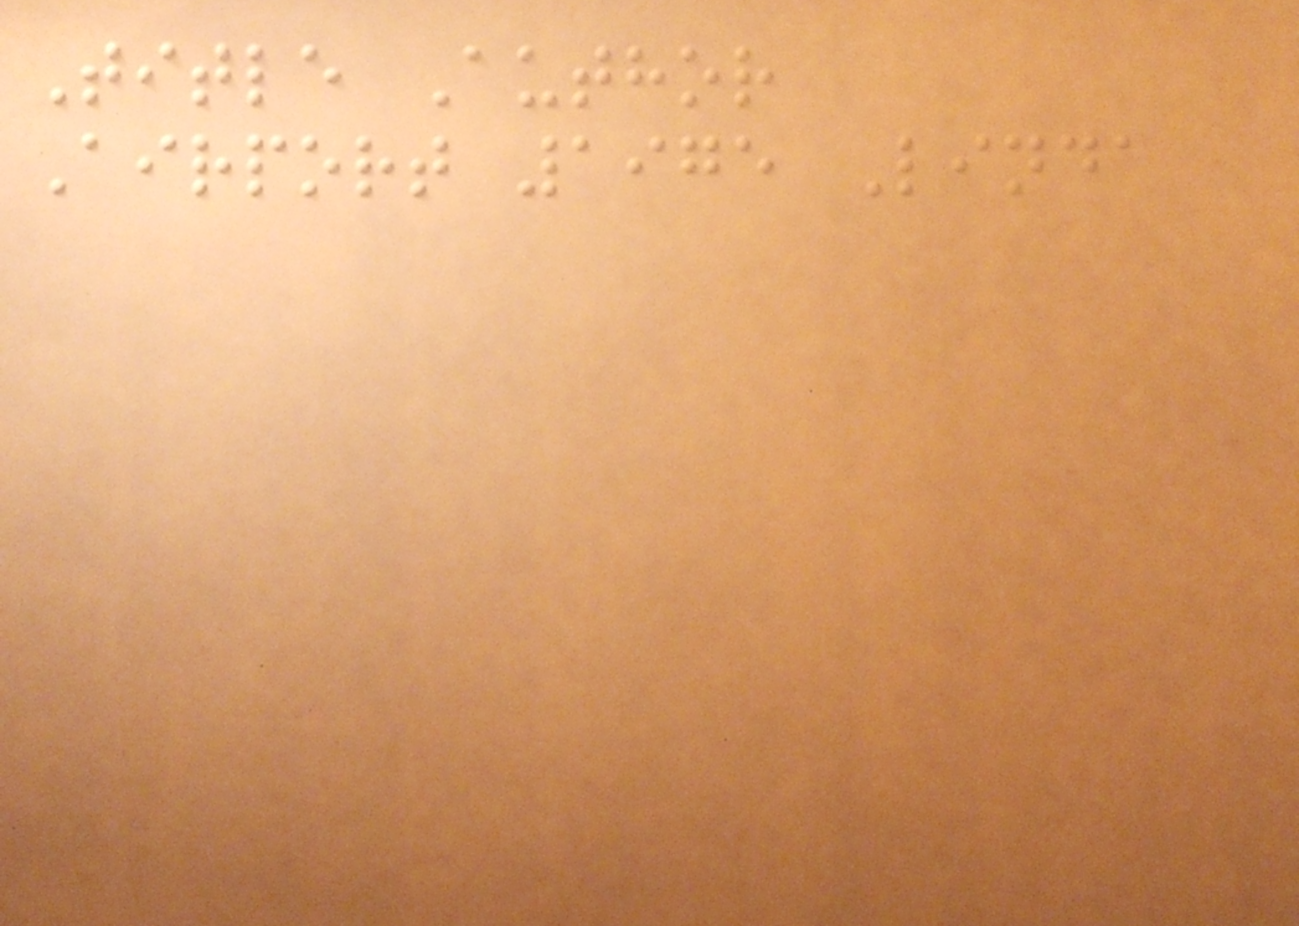Title Author
Airport 1975 Linda
